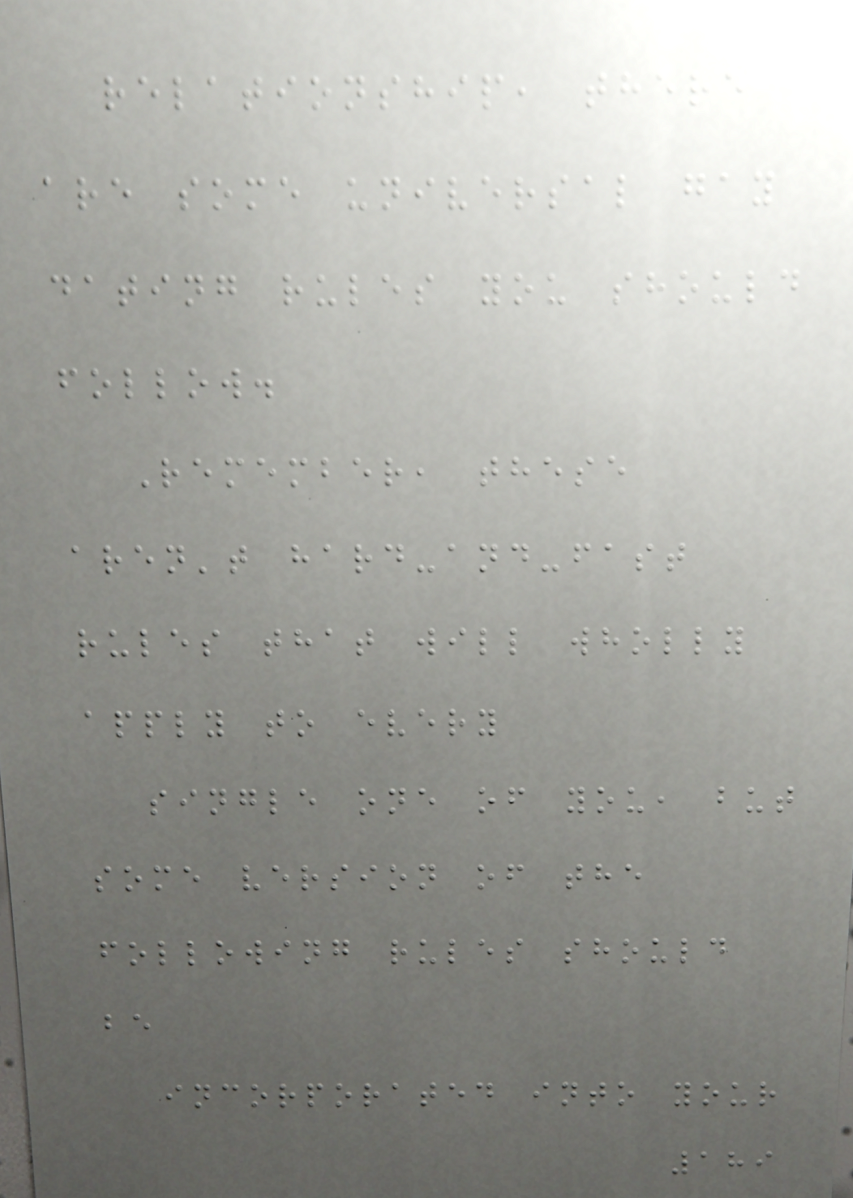relationship, there
are some universal gay
dating rules you should
follow.
Remember, these
aren't hard-and-fast
rules that will wholly
apply to every
single one of you, but
some version of the
following rules should
be
incorporated into your
189
